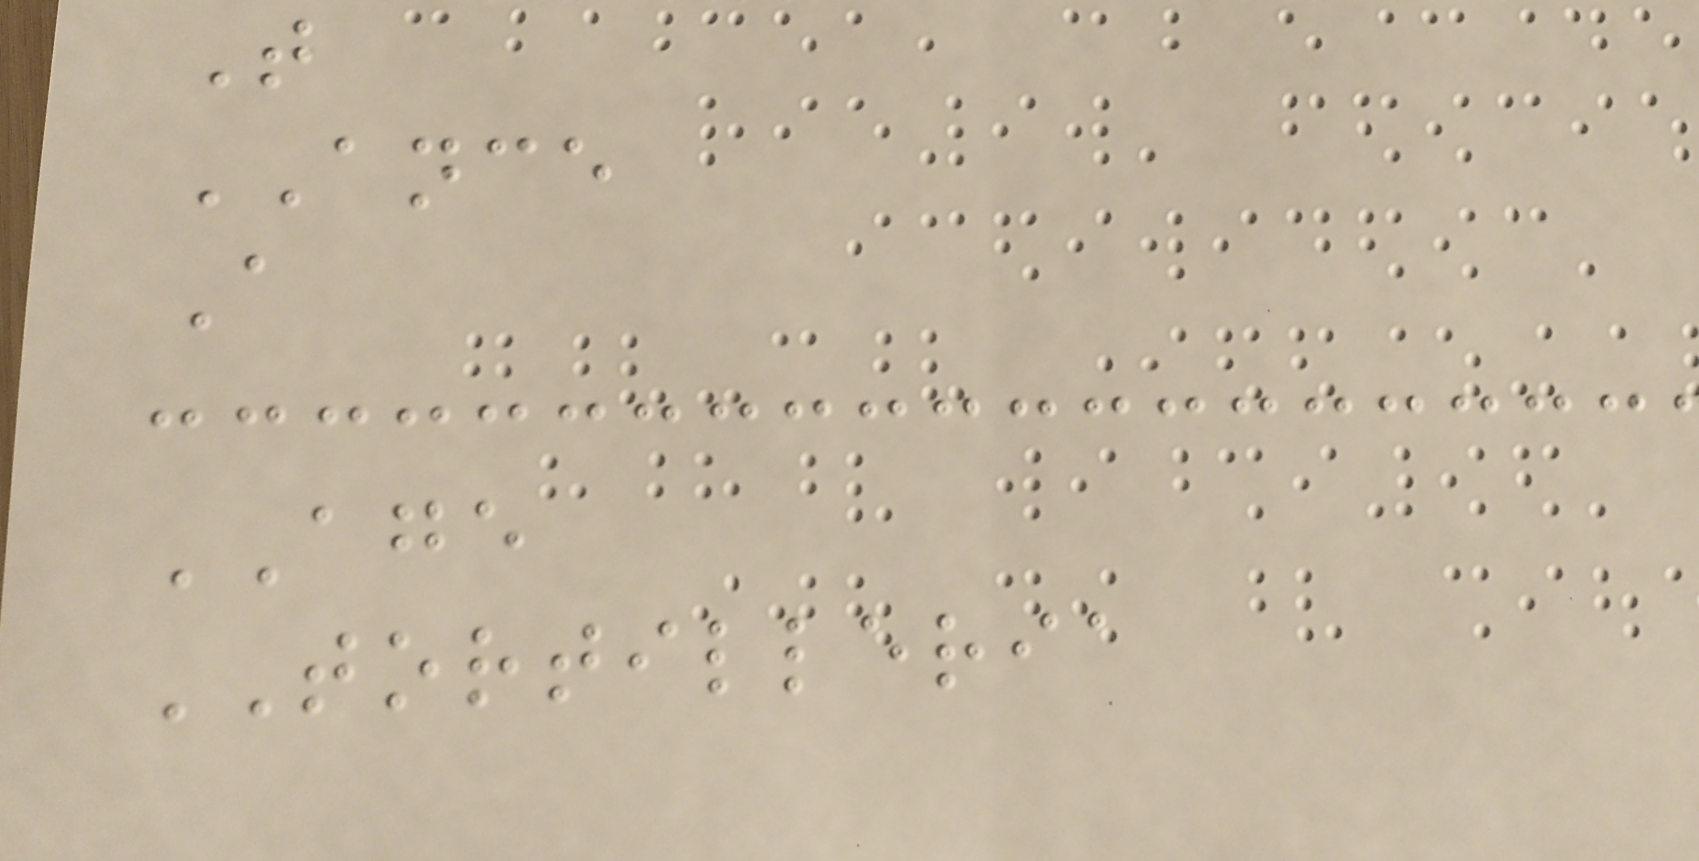T
ANCE
A
AGE
TORTILLERIA
